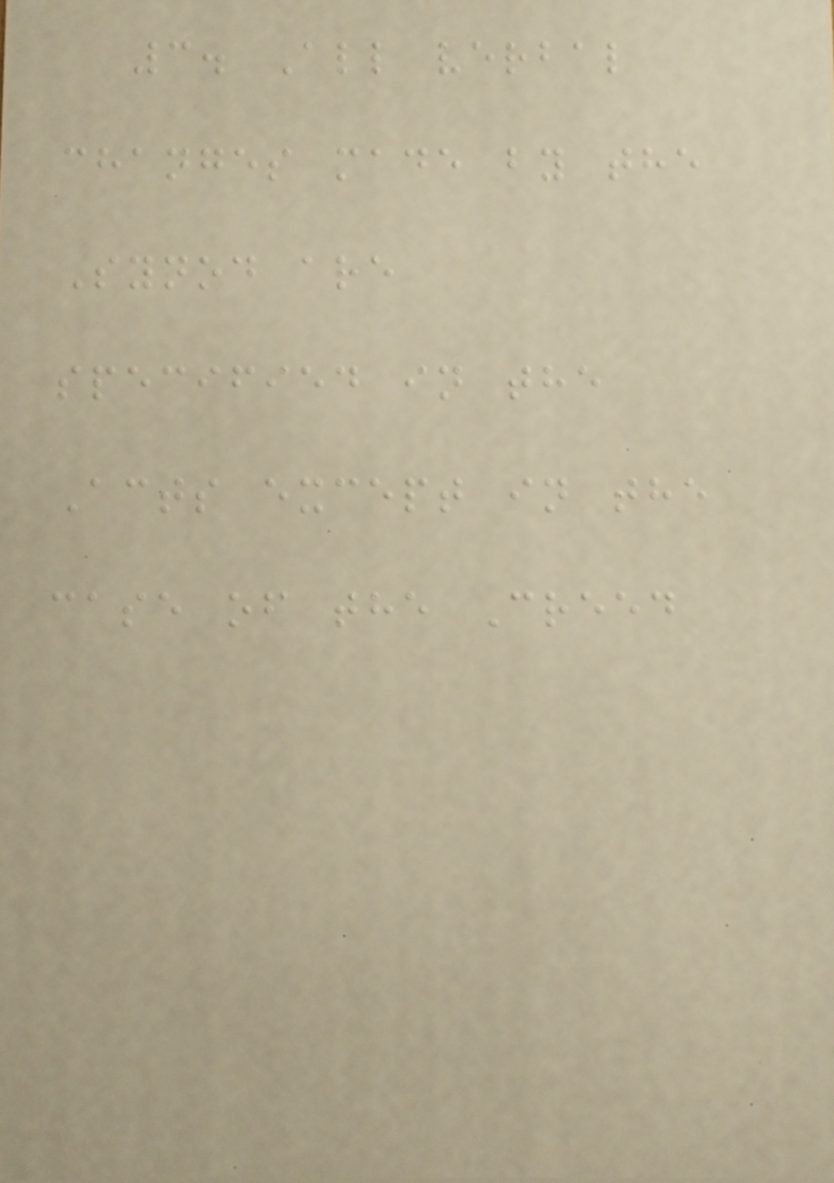3. All verbal
changes made by the
Synod are
specified in the
Acts except in the
case of the Creed
